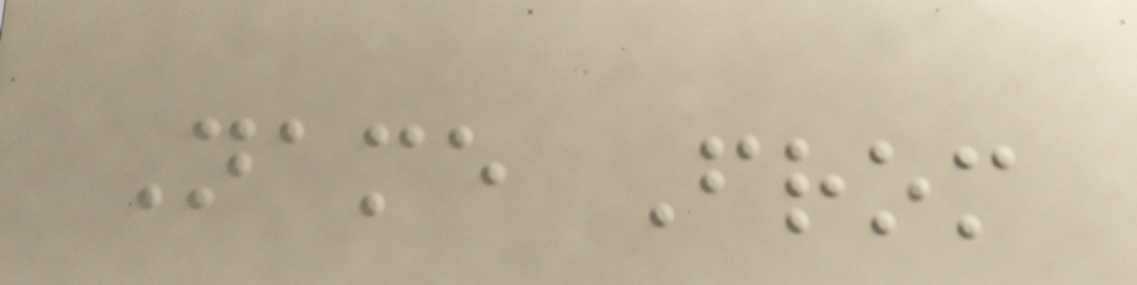Name From
